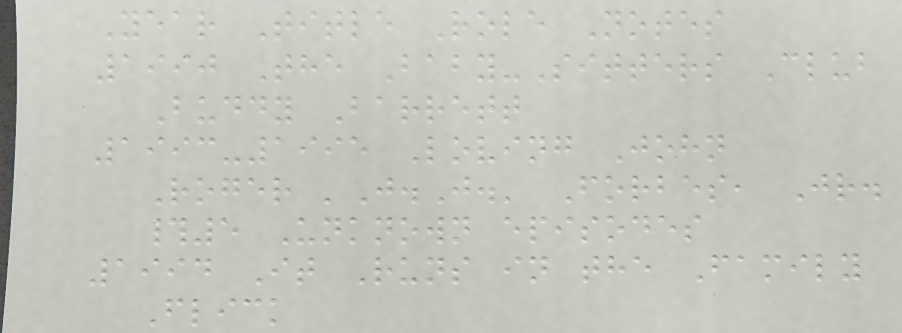Year Title Role Notes
1990 The Baby-Sitters Club
Buddy Barrett
1993-1995 Loving John
Roger 'J.J.' Forbes, Jr.
#5 Unknown episodes
1994 It Runs in the Family
Flick
